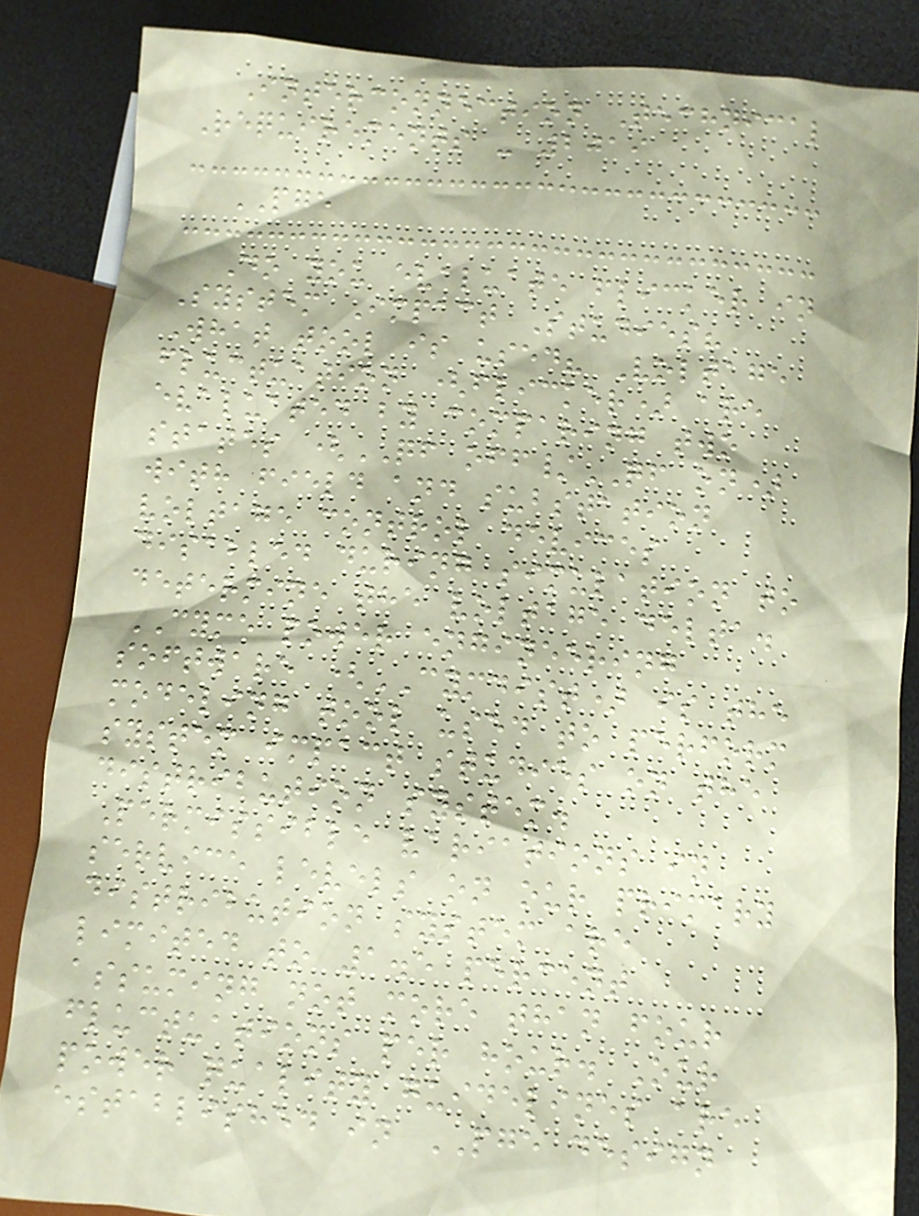Interconnection Technical
Requirements - 2019
PGE
Do you evaluate flicker in
System Impact Studies?
What tool is used? Voltage
fluctuation (flicker) are
evaluated by comparing two
states (QF off/QF on)
with field and substation
voltage control devices
disabled during simulation to
determine the voltage delta.
CYME power engineering
software (CYMDIST) is the
modeling tool used to perform
system impact studies on the
distribution system.
Permissible variations in
service levels on our primary
distribution system are
limited to 1.5 percent
assuming not more than four
fluctuations per hour. Our
power quality guidelines are
established in PGE design
